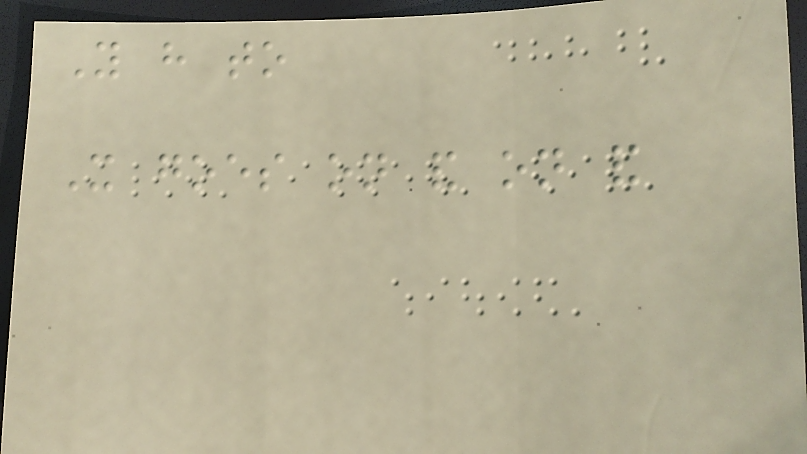You have to
It goes on and on and
